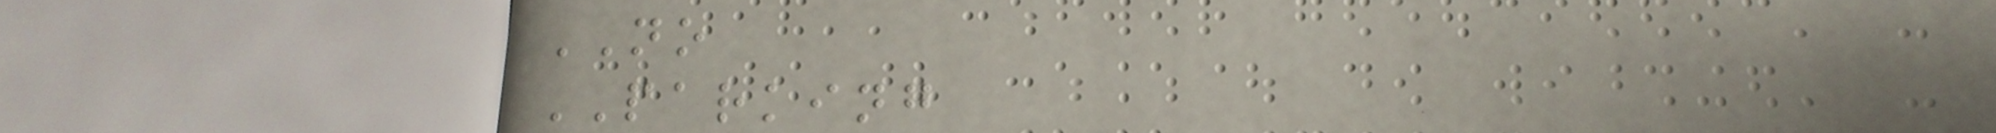NO
PARKING
